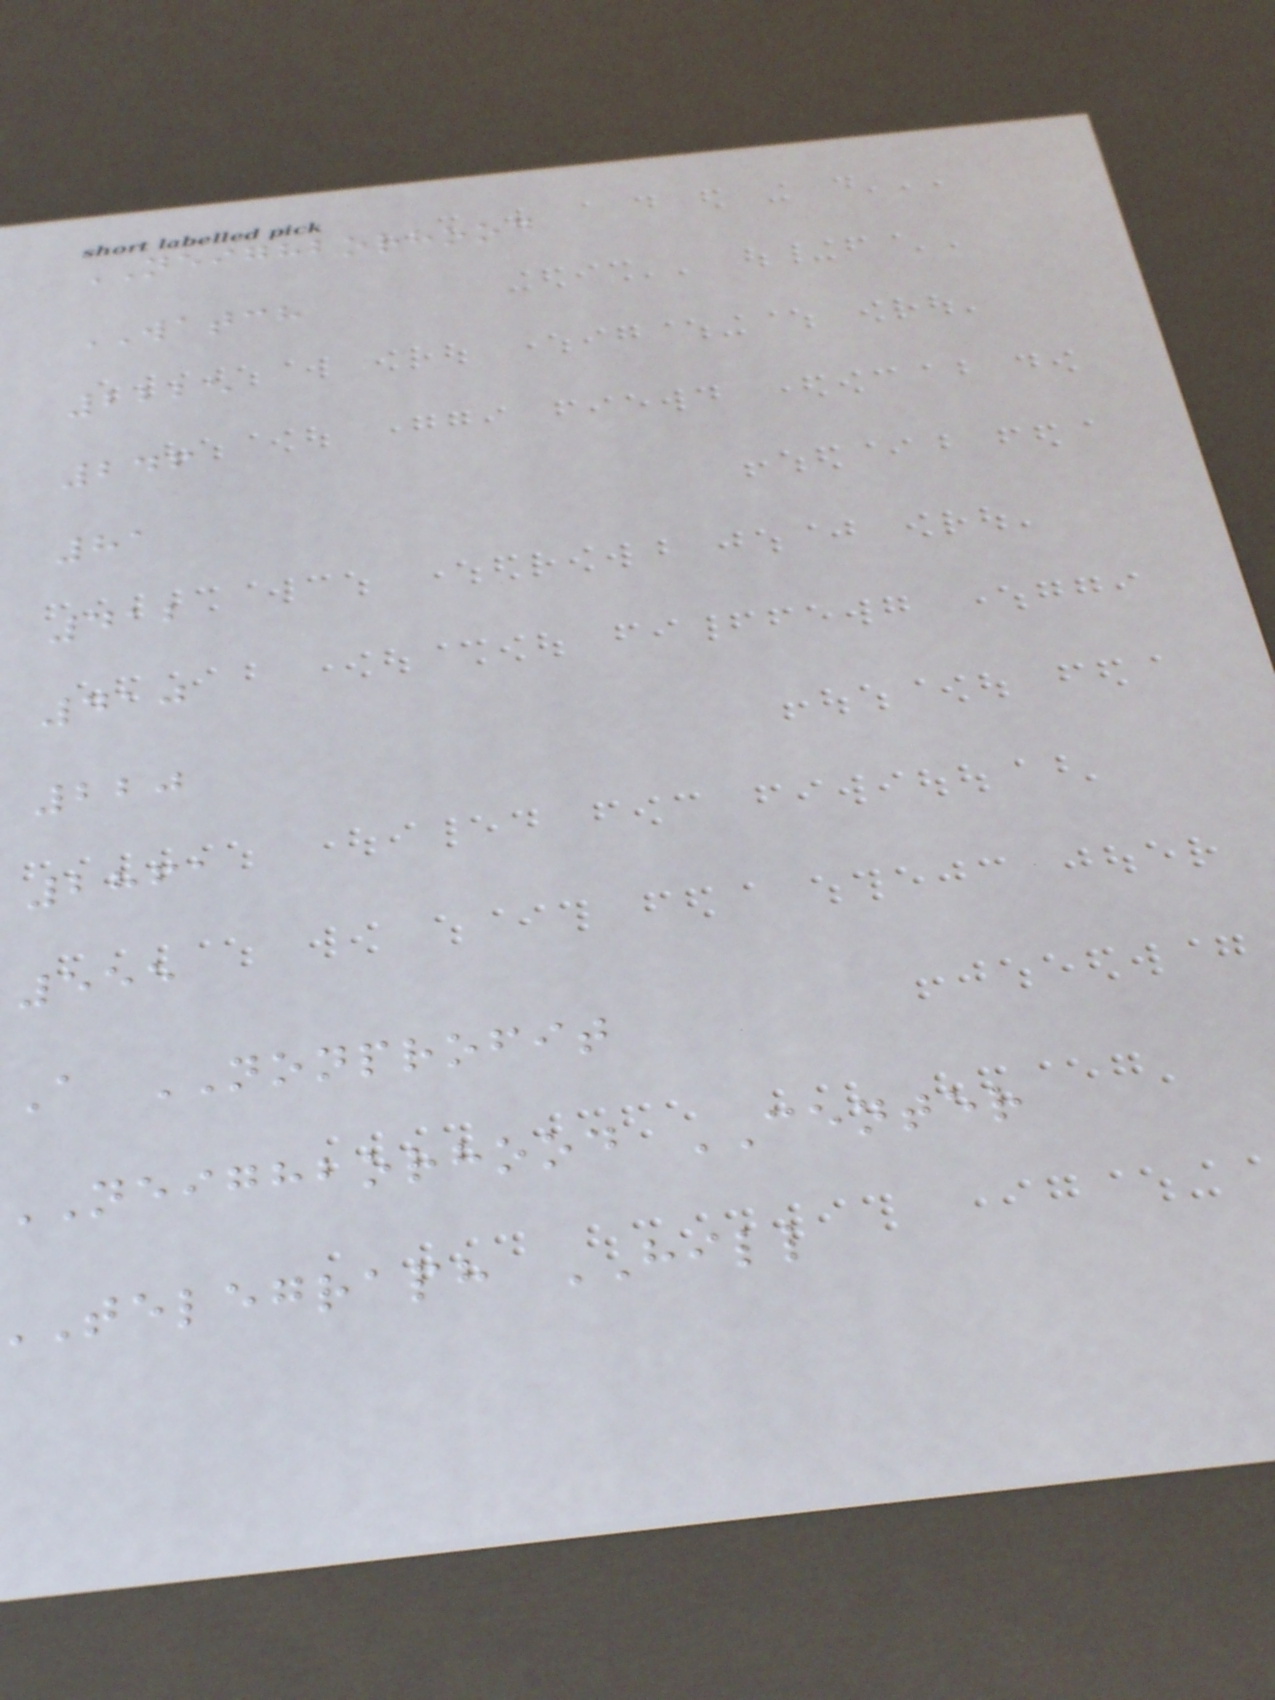NEIGHBORHOOD
WATCH
2225
246
81
412
410
220
2861
555
A NONPROFIT
NEIGHBORHOOD CENTER
telegraph HILL
